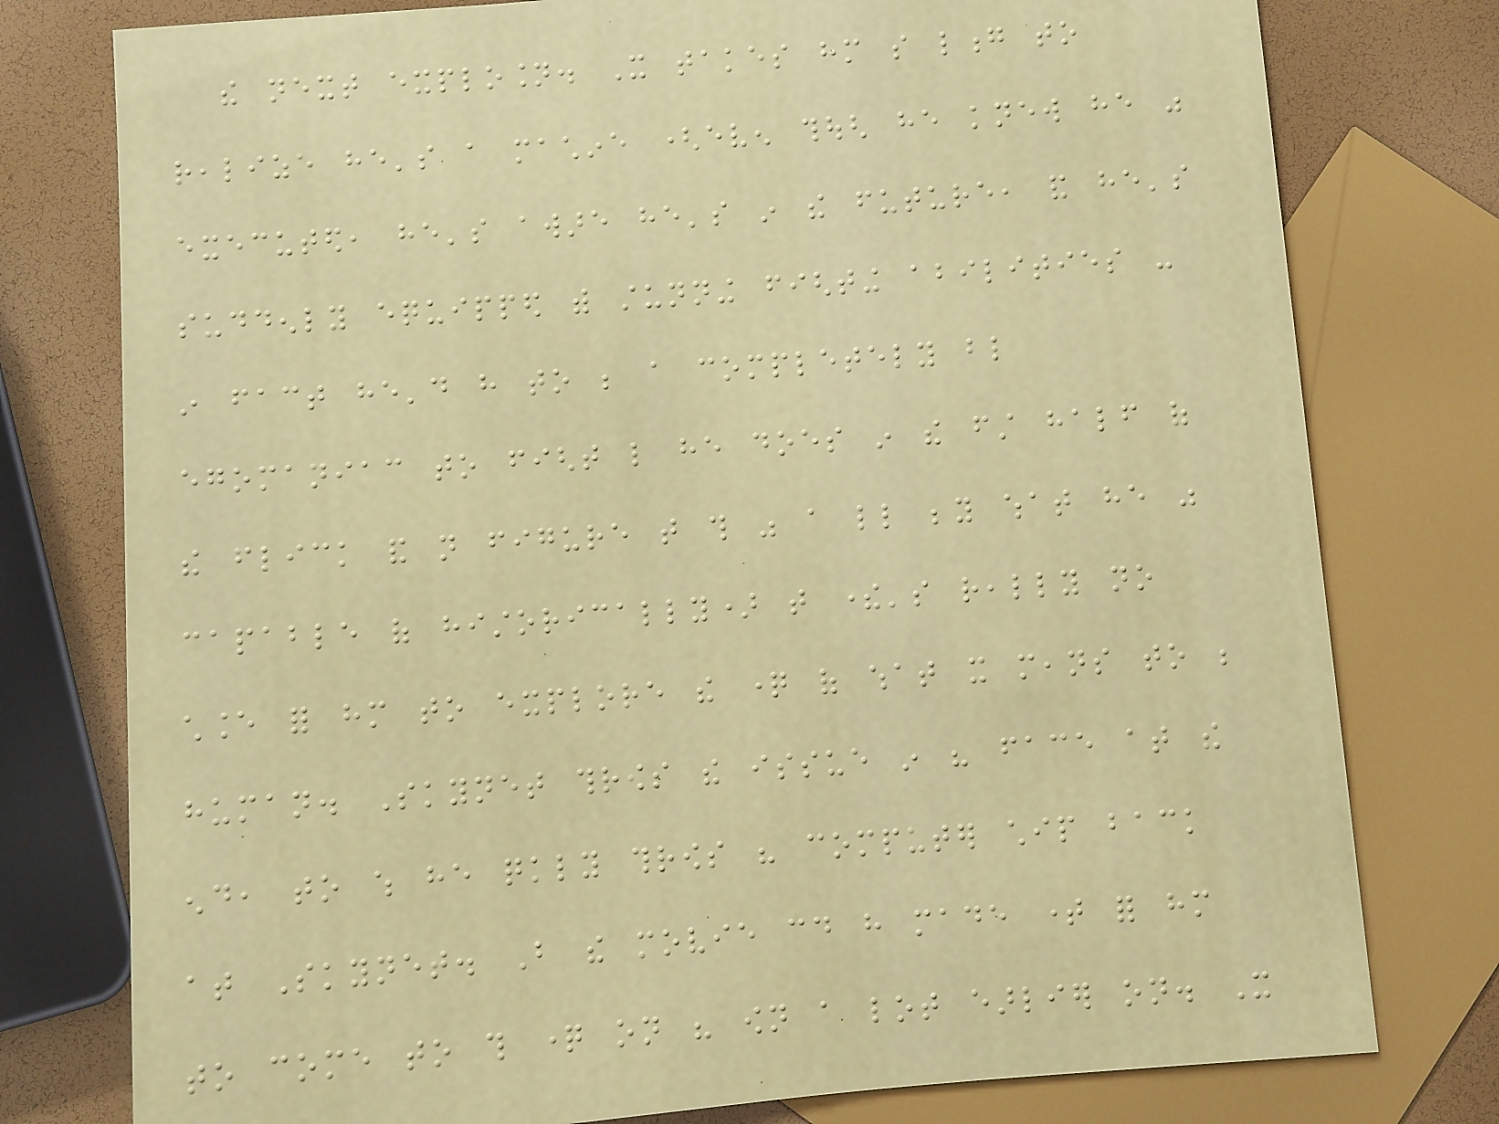the next explosion. It takes him so long to
realize he's a machine (even though he knew he was
executed, he's aware he's in the future, and he's
suddenly equipped with stunning fighting abilities -
in fact he'd have to be a completely blind
egomaniac to fight like he does in the first half of
the flick and not figure that this was a little beyond what he was
capable of historically) that there's really no
chance for him to explore the question of what it means to be
human. Skynet throws the issue in his face at the
end, to which he quickly throws his computer chip back
at Skynet. But the movie could have made time for him
to come to this question on his own a lot earlier on. It
